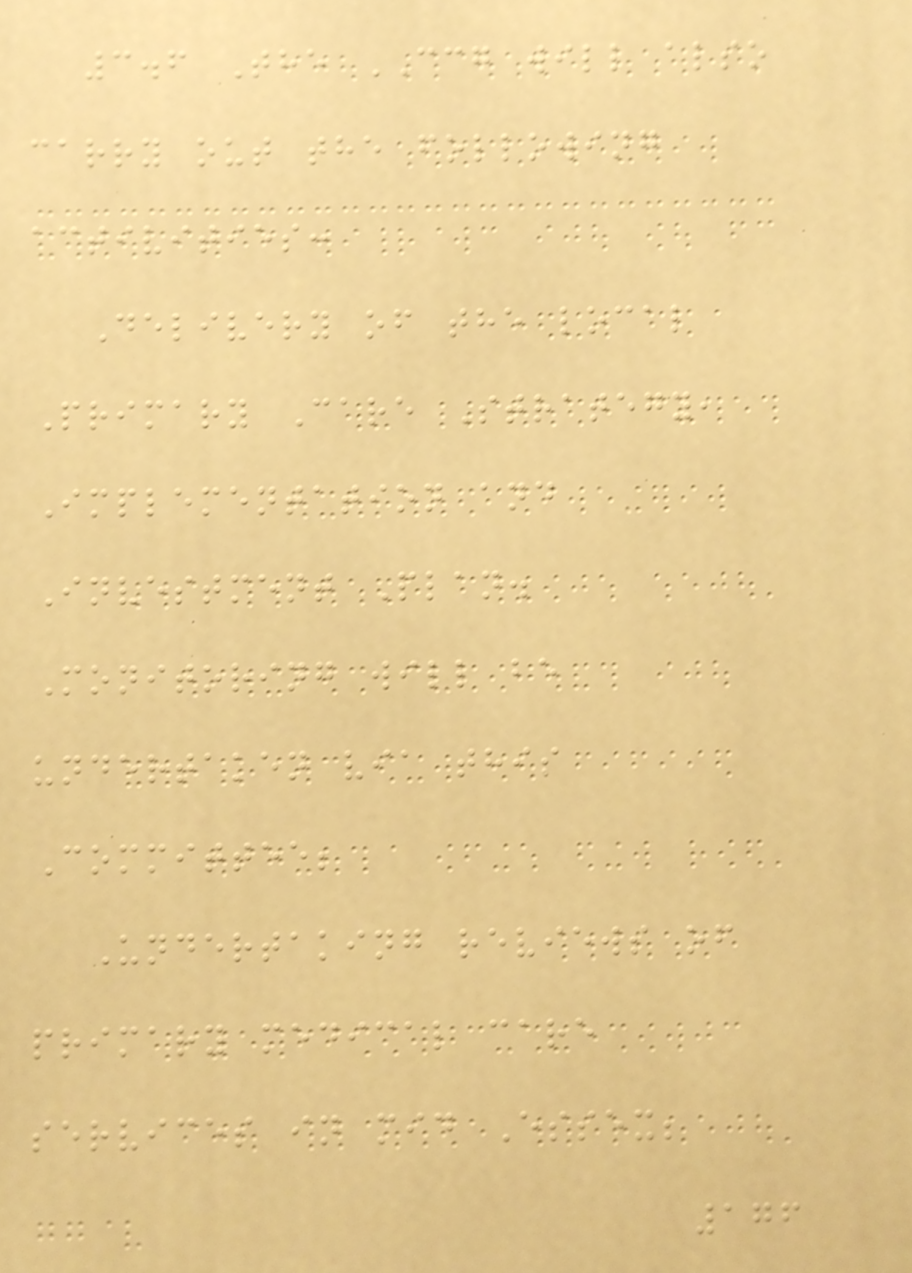3.6 The CCG will also
carry out the following
activities:
Delivery of the local
Primary Care Strategy,
Implementation and
Investment Plan.
Monitoring will be
undertaken via this
Committee;
Undertaking reviews of
primary medical care
services in mid Essex;
176
